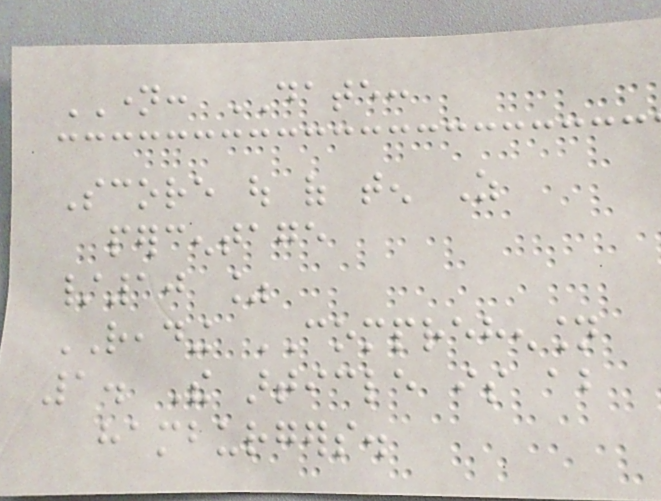NAME: DATE:
Score out of ten As
percentage
/10 %
READING COMPREHENSION
1. The article is about
hamburgers.
